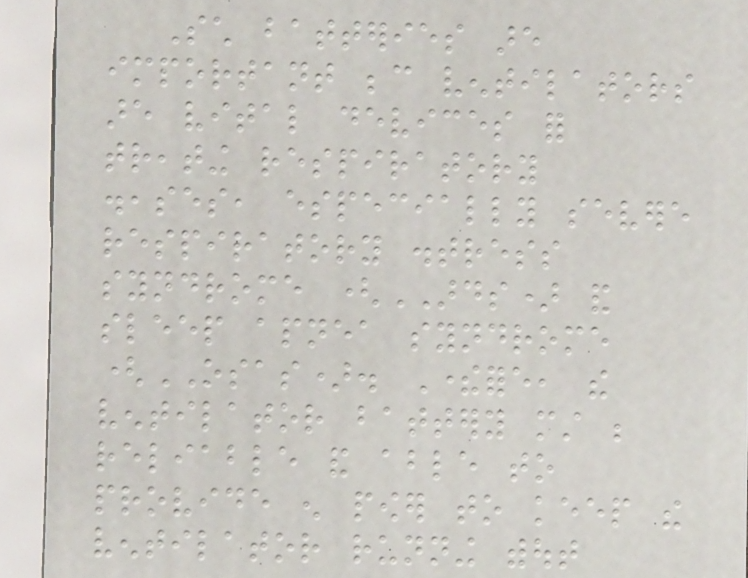Such batteries are
important because ventilators
are vital devices for
treating respiratory
diseases, especially severe
respiratory distress
syndrome (ARDS) and
sleep apnea syndrome
(OSAS). Therefore, the
ventilator battery must be
reliable and able to
provide enough power to keep the
ventilator running without
